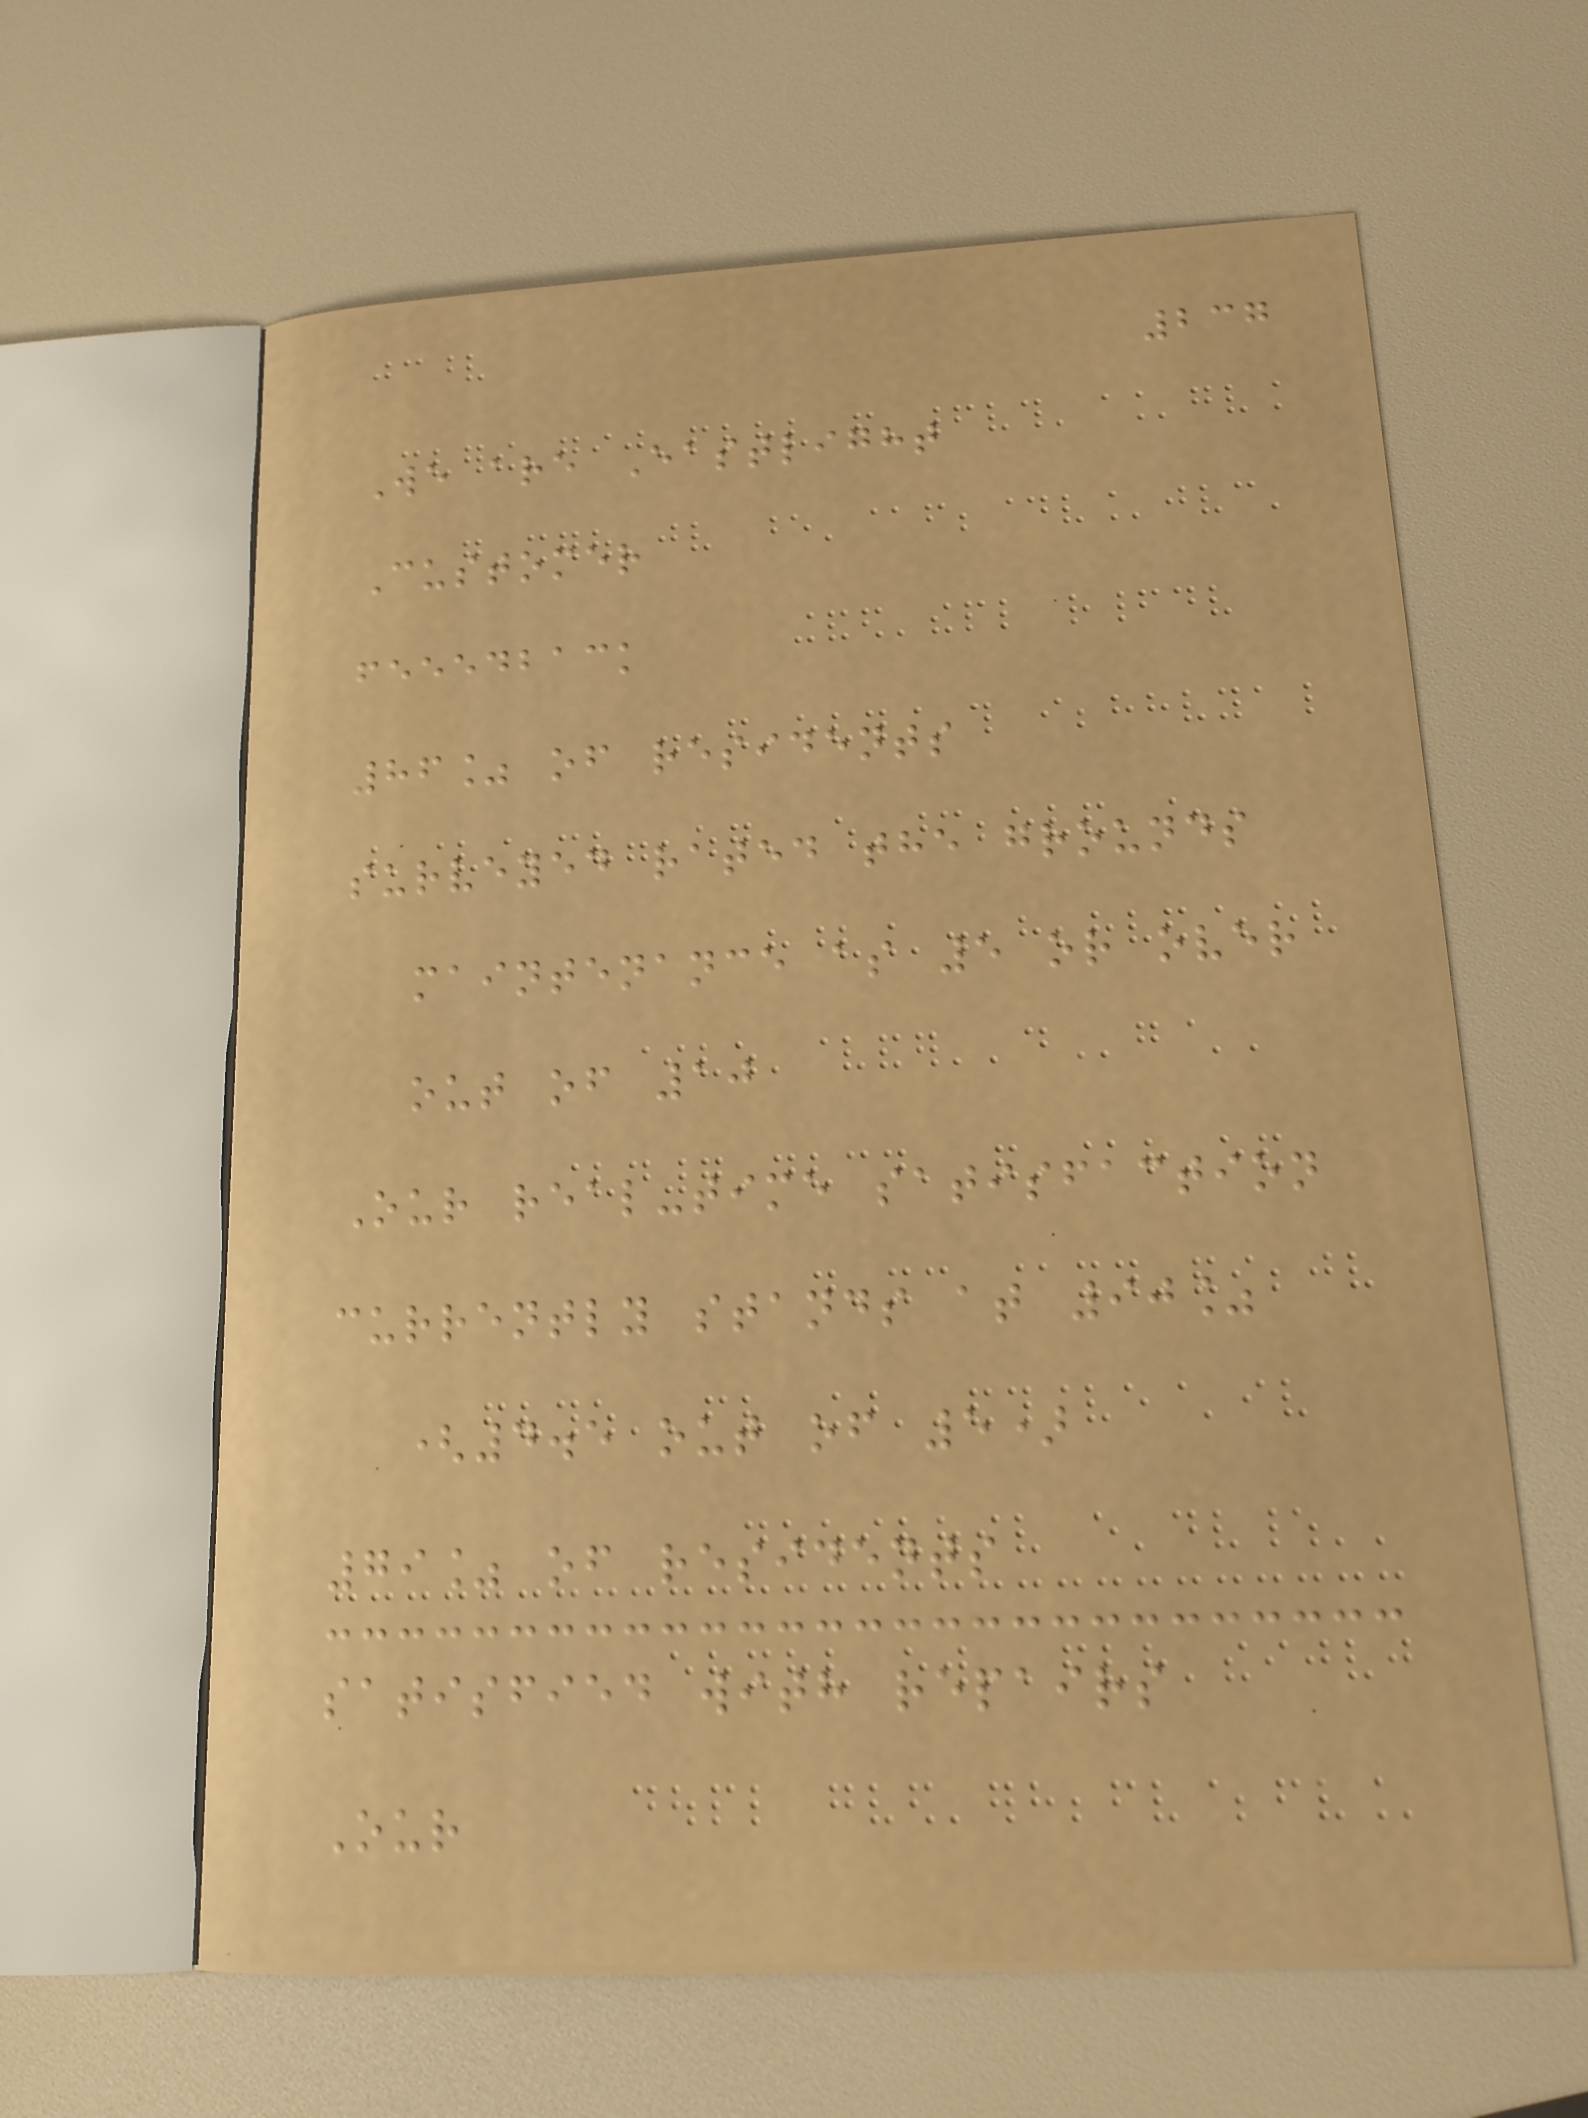237
We are Eastlight
Customer
feeedback
86% of residents
surveyed rated the grounds
maintenance as 5 or over
out of 10
Our real-time satisfaction
currently stands at 90%
(4.5 out of 5)
79% of residents
satisfied with repairs
Our
